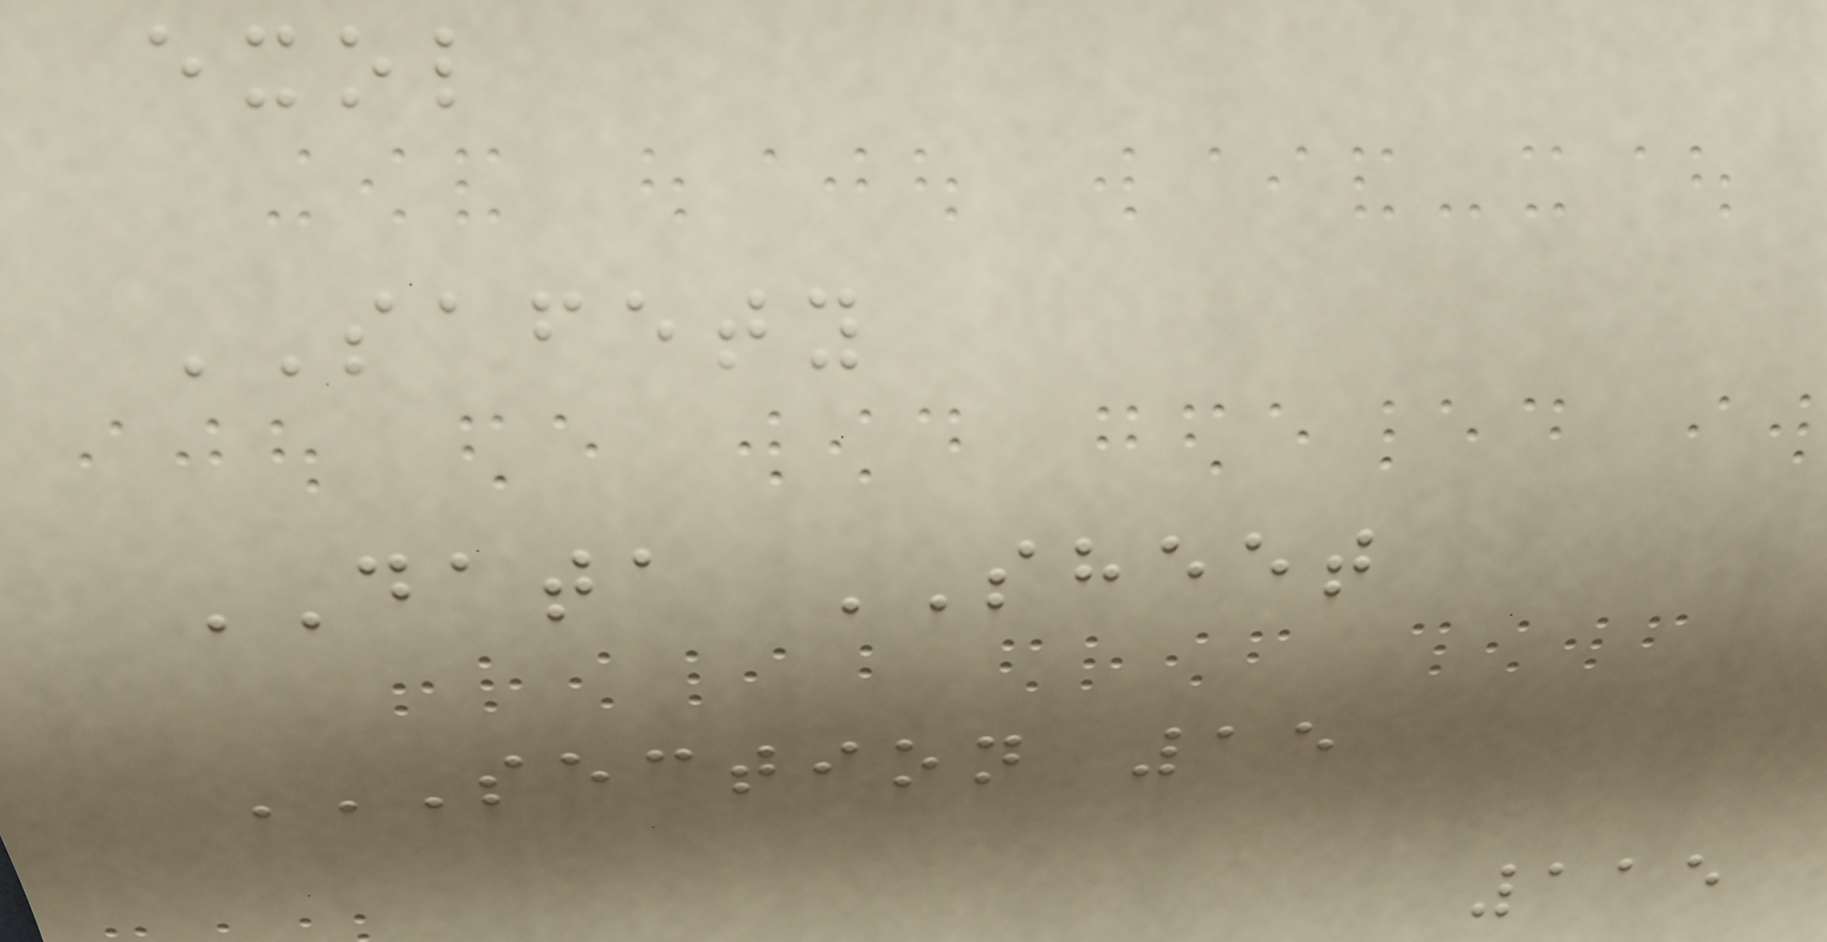exol
SAFETY
DATA SHEET
SECTION 15
115
